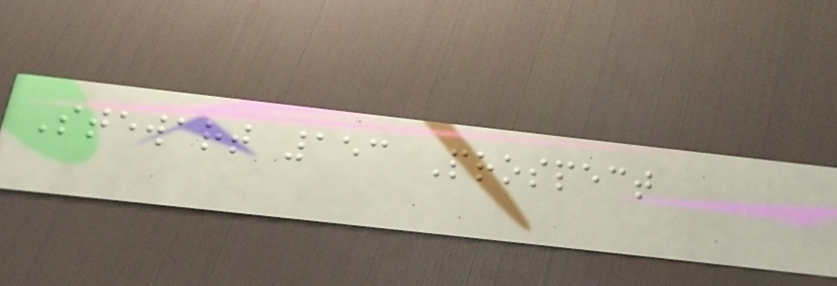Stewart 153 Prospect
